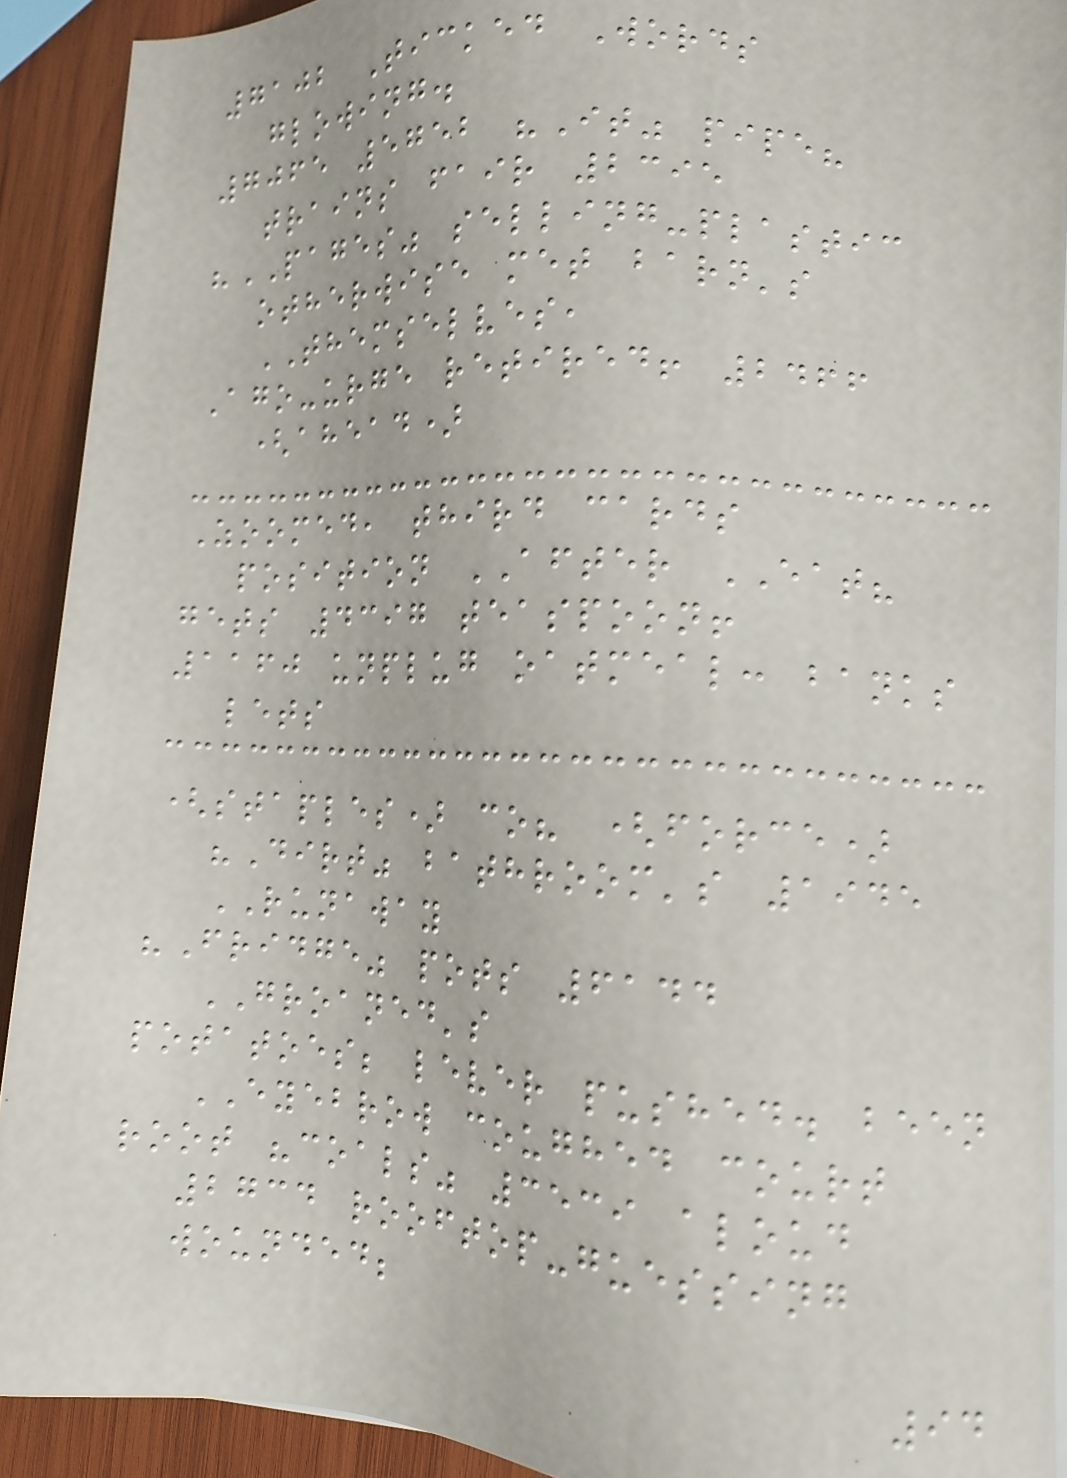7102 Ticked Words
glowing.
7065 5752 "It" pipe?
trains fair 2395
"PAGES" selling-plastic
otherwise met barn's
THEMSELVES,
Ago-urge retired! 2466
(ahead)
Zoomed, third cards
position AFTER EAT?
gets 4397 teaspoon!
1160 unplug oatmeal: banks
lets
(staples) co? (force)
"Dirt" bathroom's 1945
RUNAWAY
"Fridge" pots 6144
GROANED's
potatoes; lever pushed. been
EYEBROW coughed court
root "coals" 3539 aloud
2734 rooftop-guessing
wounded;
94
